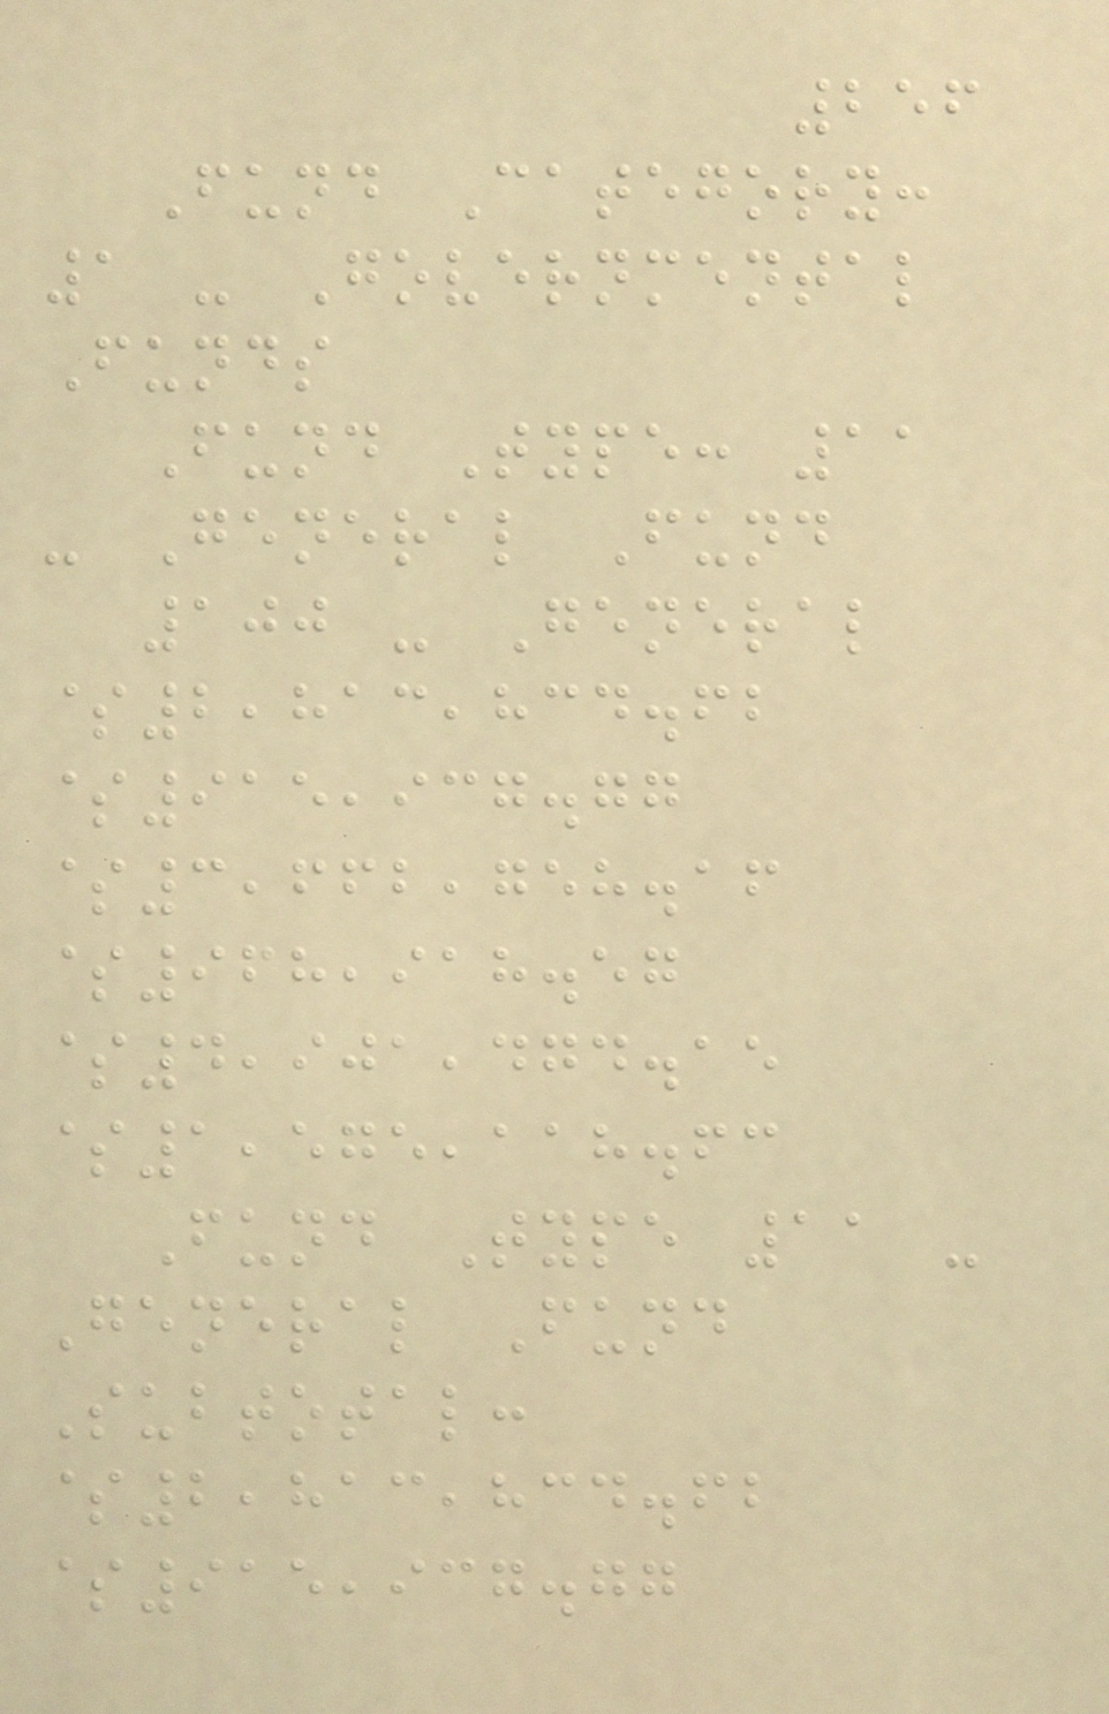256
Fund Category:
1 - Governmental
Funds
Fund Type: 11
- General Fund
100 - General
$2,813,834.62
$915,937.77
$3,662,758.16
$968,918.57
$4,901,474.15
$1,575,118.63
Fund Type 11 -
General Fund
Subtotal:
$2,813,834.62
$915,937.77
